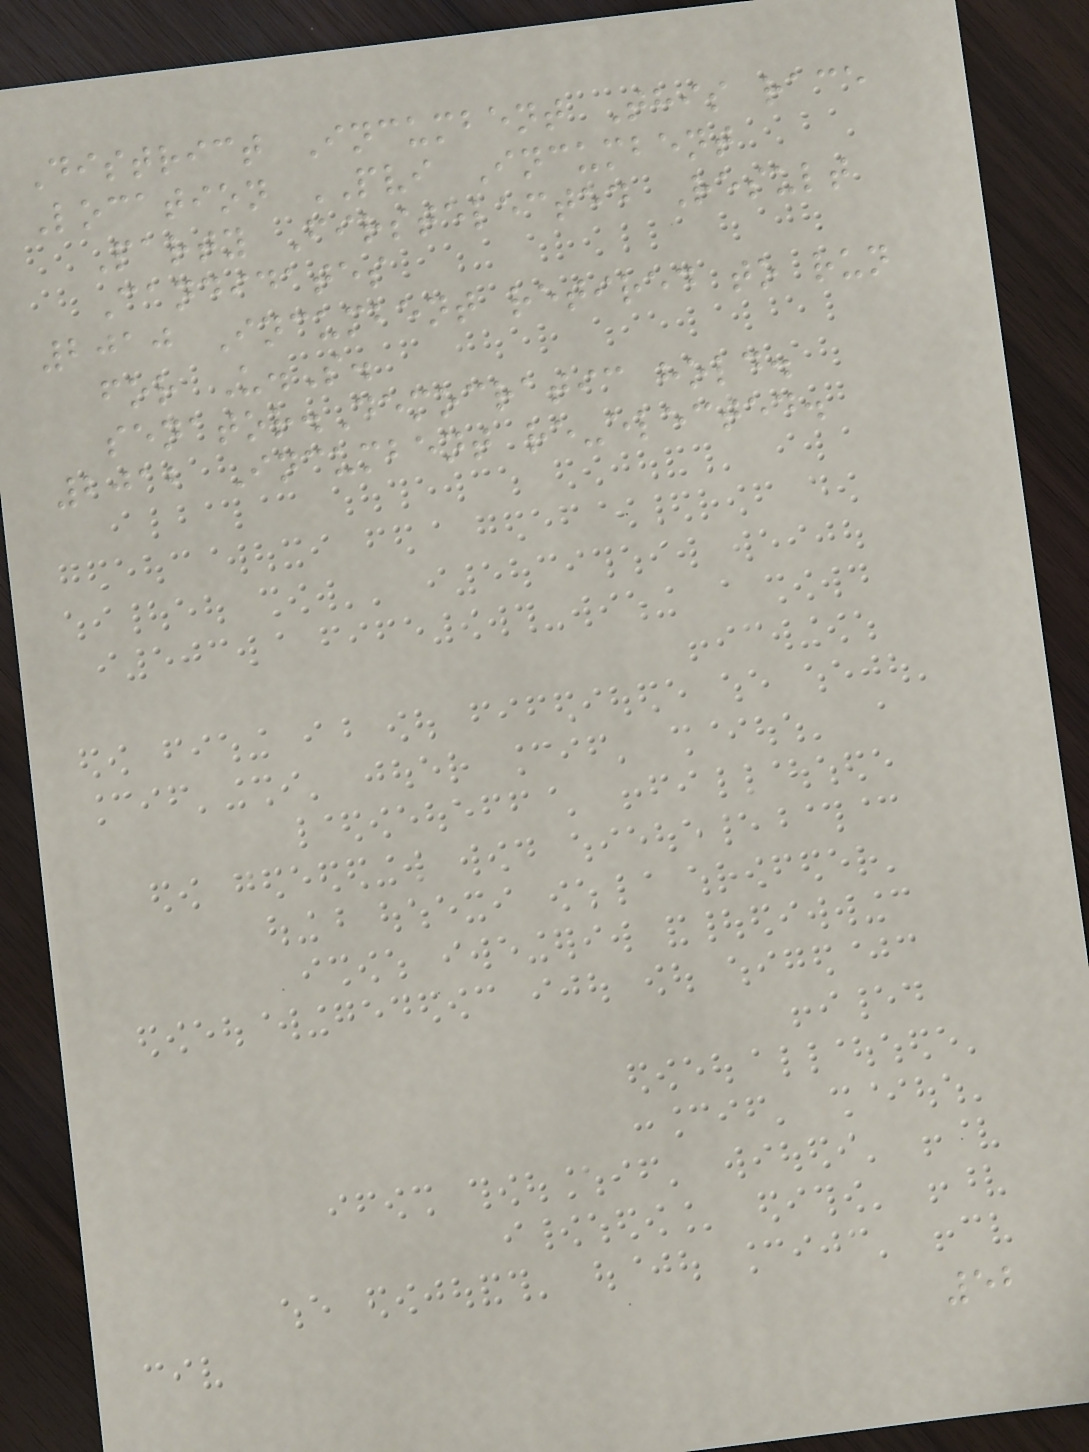District Incumbent This race
Location PVI Incumbent
Party Firstelected Result
Candidates
2010 Incumbent retired to run
for U.S.
senator.Democratic hold.
2012 Incumbent re-elected.
52
